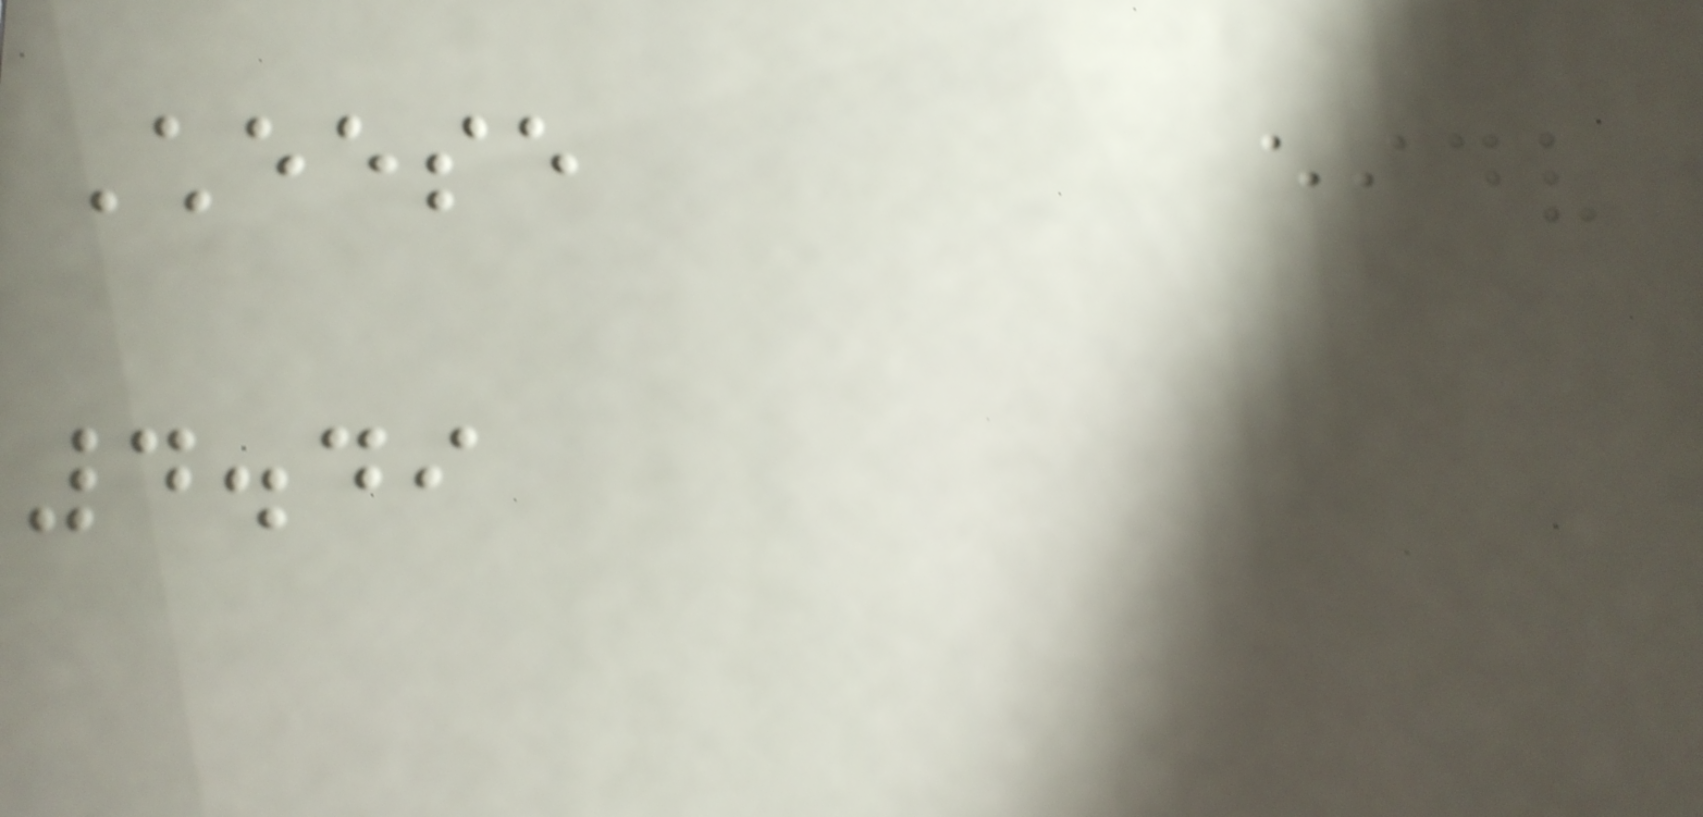Cheese
4.49
